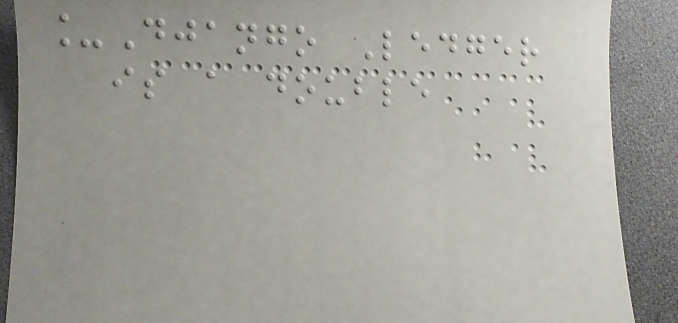_Django Ledger
is a double
